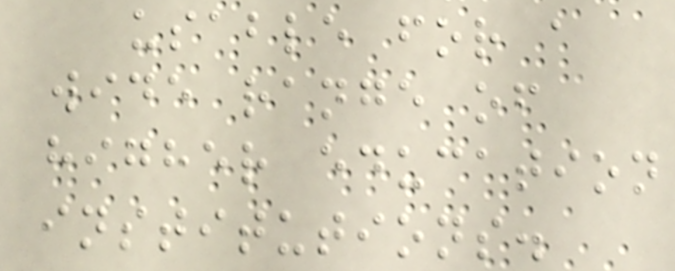usable for a
wide range of
higher education
institutions.
